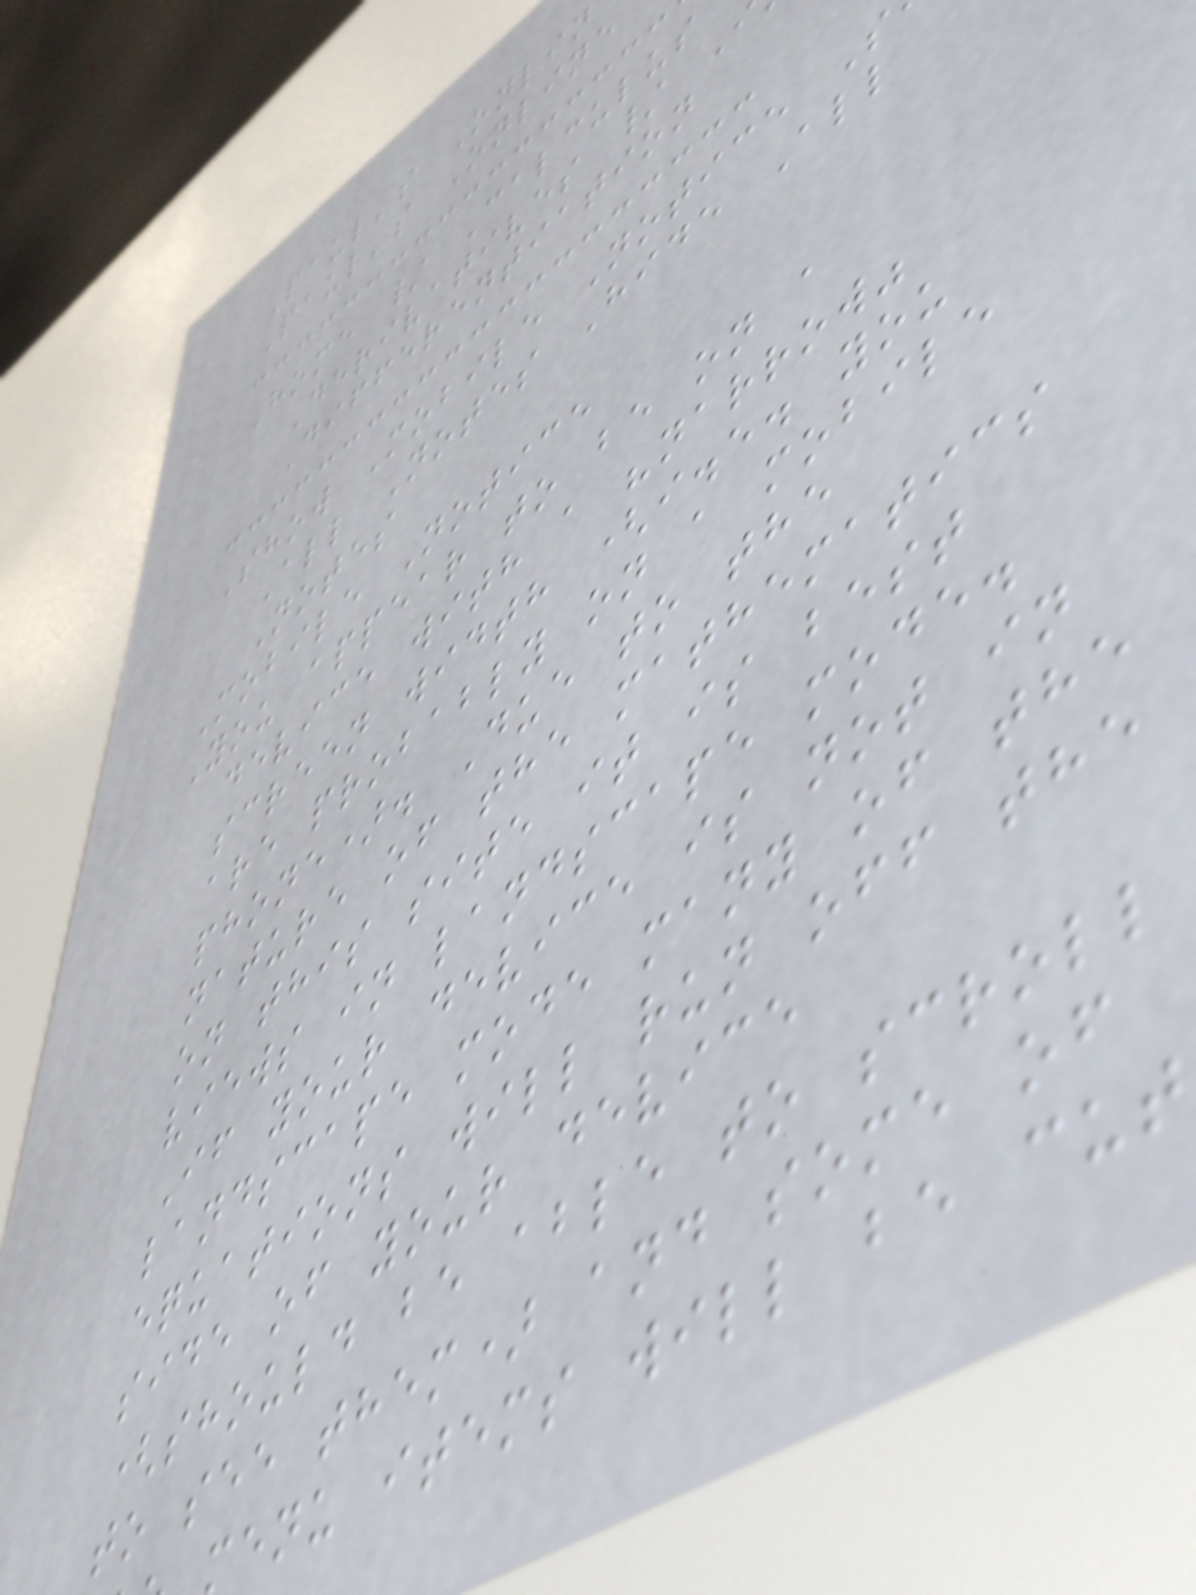Paul's Onlin
Paul's Online
Home / Calculus
Derivatives /
Differentiation
Show Mobile Notice S
All Notes Hide All
Notes
Mobile Notice
You appear to be on a
device with a "narrow"
screen width (i.e. you
are probably on a mobile
phone). Due to the
nature of the mathematics
on this site it is best
views in landscape mode.
If your device is not in
landscape mode many of the
equations will run off the
side of your device
(should be able to scroll
to see them) and some of
enu items will be cut
